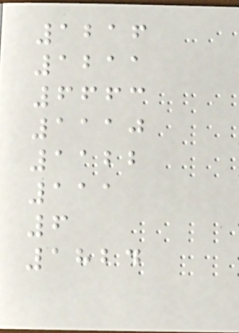1216
1211
6663
1110
1122
111
6
1824
